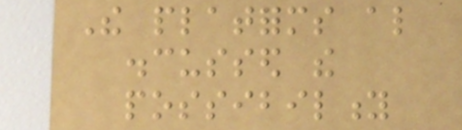The platforms also
discussed the
possibility
